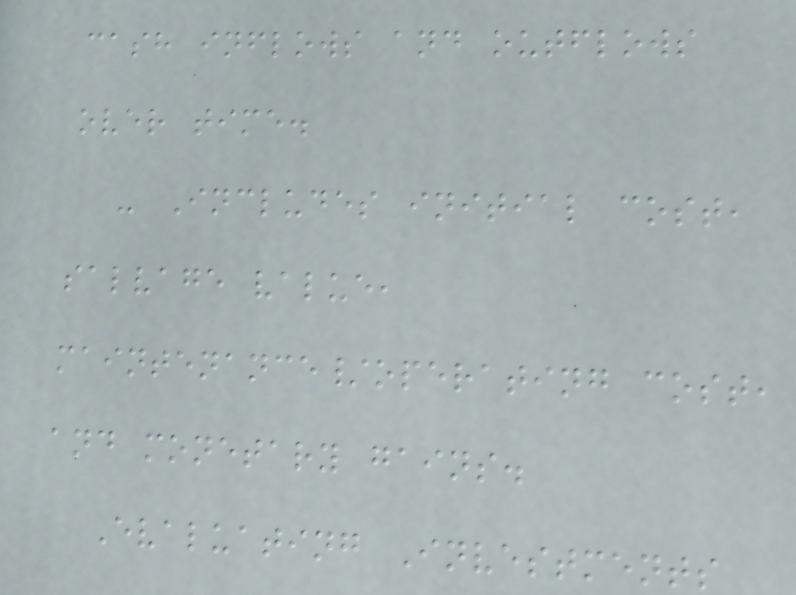cash inflows and outflows
over time.
- Includes initial cost,
salvage value,
maintenance/operating cost,
and monetary gains.
Evaluating Investments
